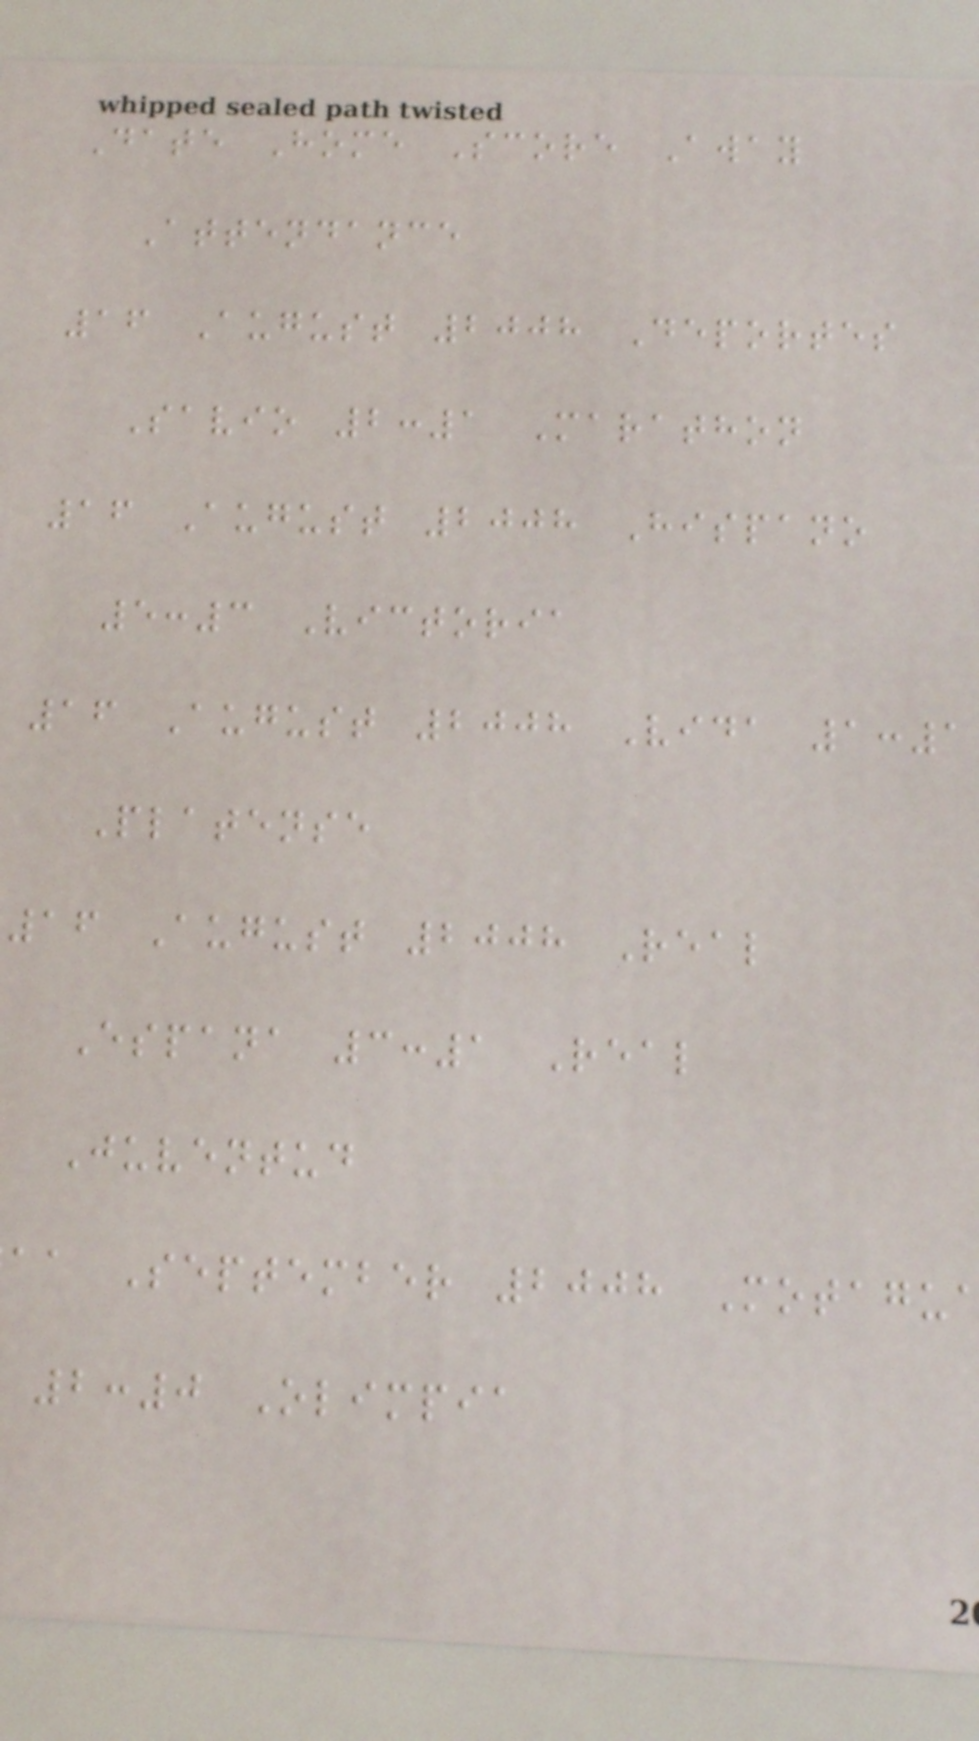Date Home Score Away
Attendance
16 August 2008 Deportes
Savio 2:1 Marathon
16 August 2008 Hispano
5:3 Victoria
16 August 2008 Vida 1:1
Platense
16 August 2008 Real
Espana 3:1 Real
Juventud
aa September 2008 Motagu
2:0 Olimpia
